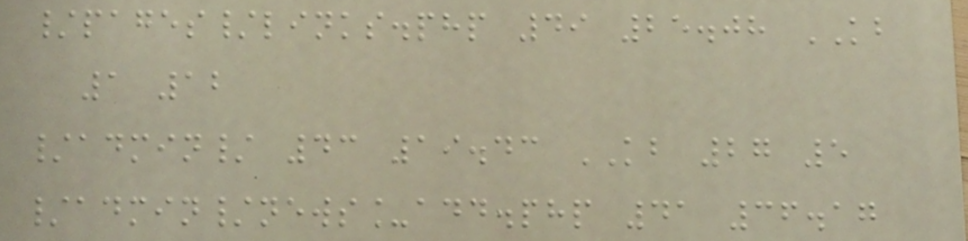/pages/links.php 49 25.08 KB
1 12
/admin/ 43 19.43 KB 27 5
/admin/news_add.php 41 36.17
